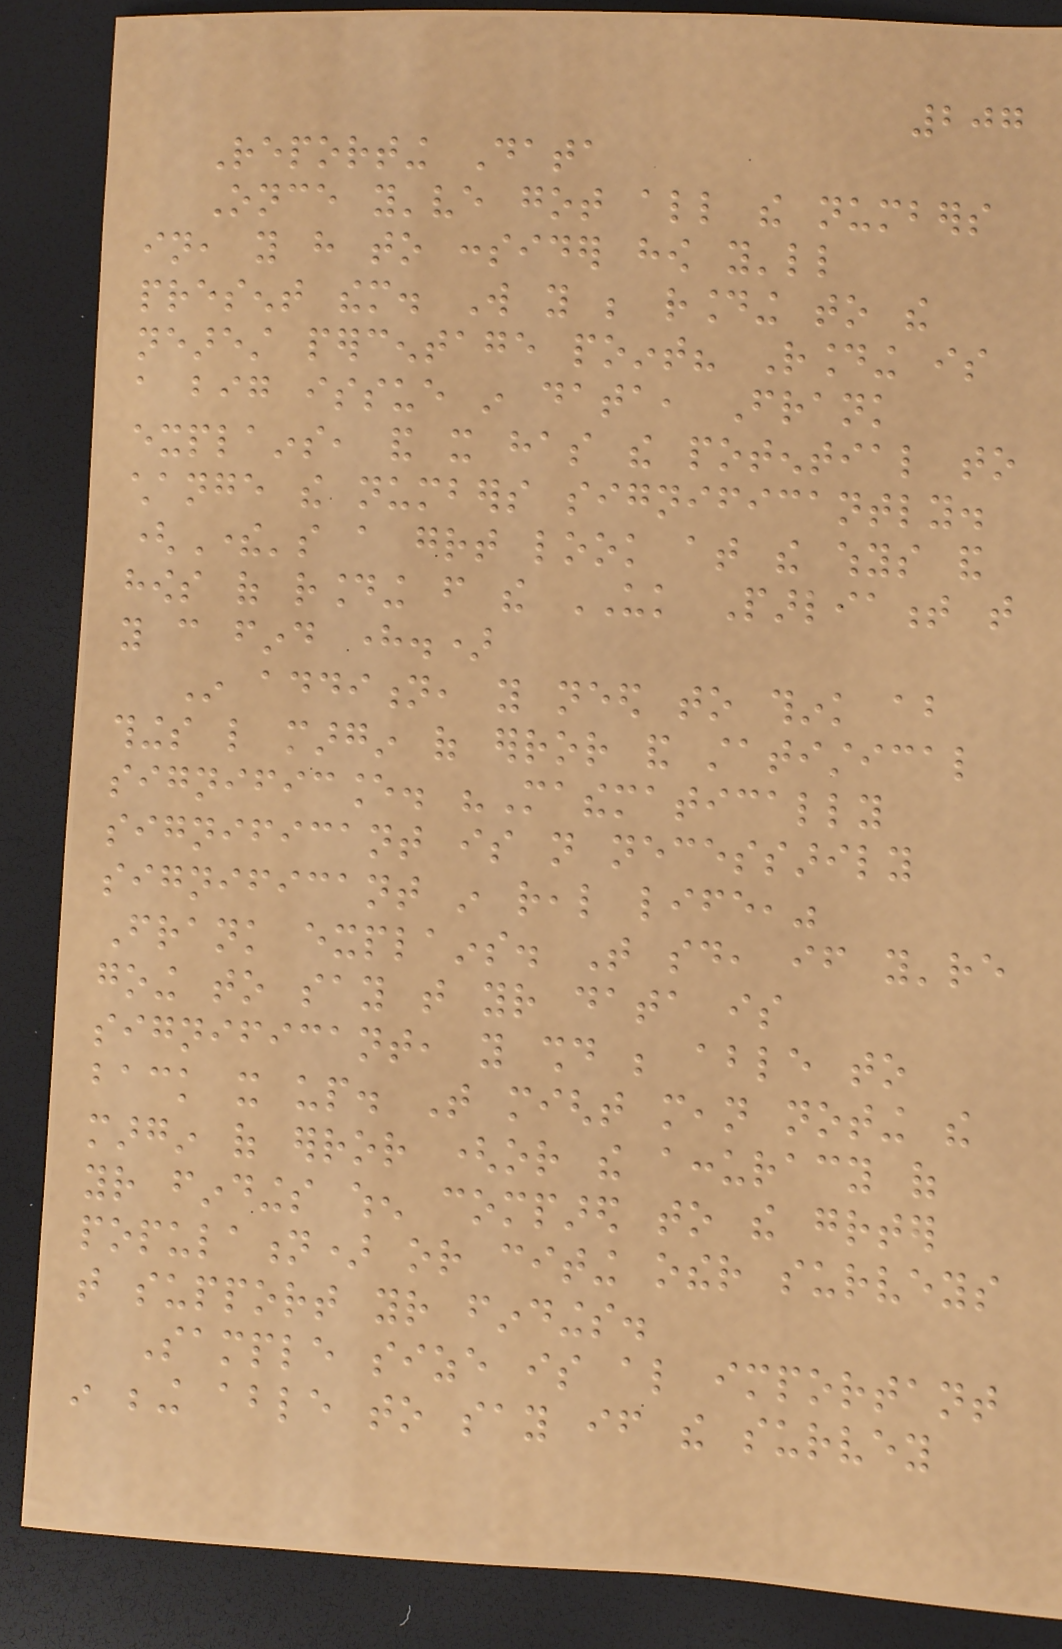207
Reporting Data
Once you've got all the numbers
in, you have to consider how you'll
present them. Will you be rounding to the
nearest percentage point? Rounding is
a big issue in data, Frank
explains, and it has the potential to
change the numbers significantly.
(There's a great look at the whys and
hows of rounding from the UK Parliament that
you can find here.)
In addition, you need to think about
things like margin of error and statistical
significance. "Mathematically
significant is not necessarily
significant in real life,"
Frank explains. That said, if you're
going to say that your data is
significant, you should be able to
back it up. That might mean noting the
margin of error (or the accuracy of
your findings when compared to the greater
population) or citing other surveys
that support your findings.
Sample size is also important
in being able to say if the survey
